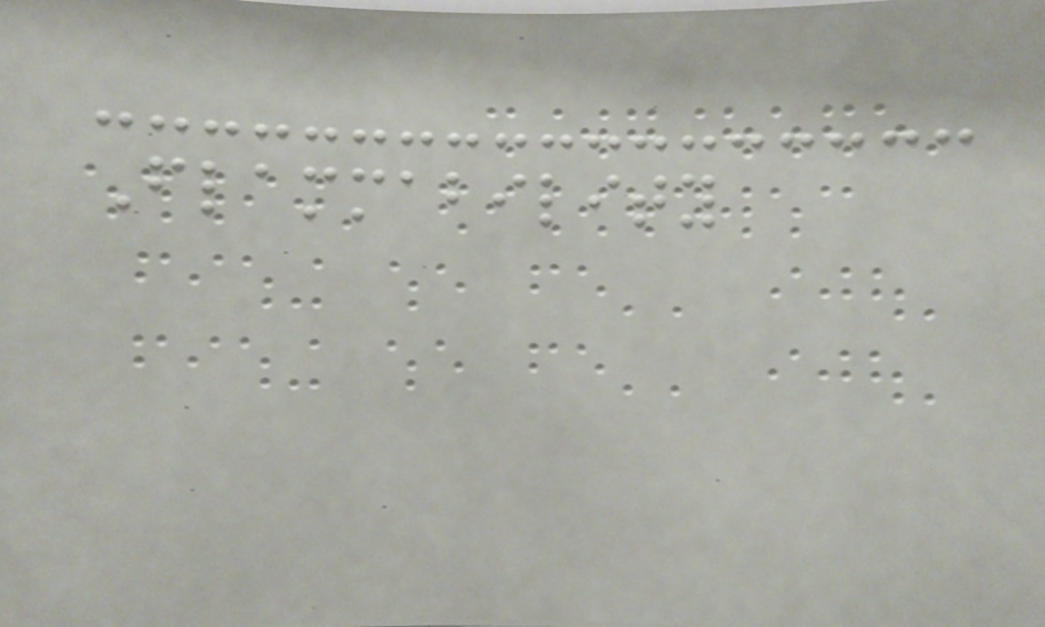Flammability
